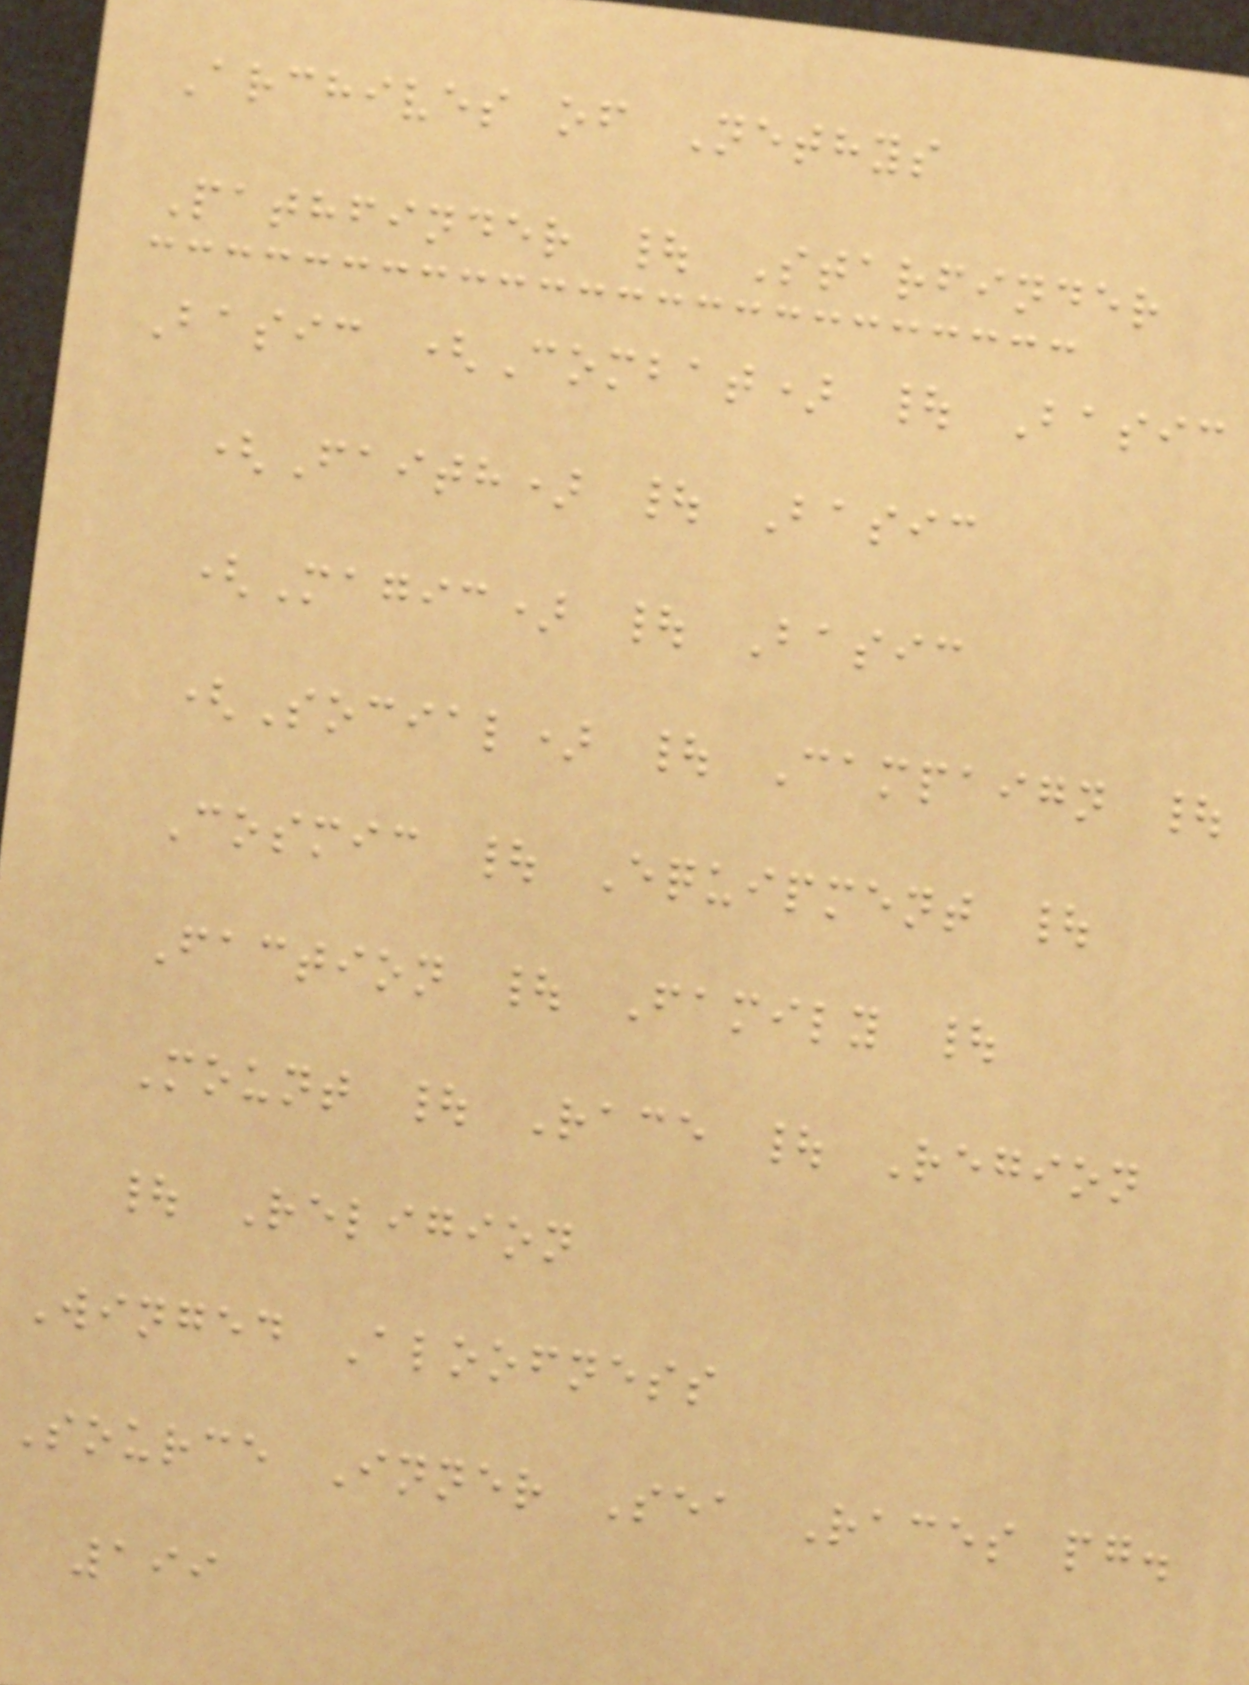Archives of Nethys
Pathfinder | Starfinder
Basic (Combat) | Basic
(Faith) | Basic
(Magic) | Basic
(Social) | Campaign |
Cosmic | Equipment |
Faction | Family |
Mount | Race | Region
| Religion
Winged Aloofness
Source Inner Sea Races pg.
199
